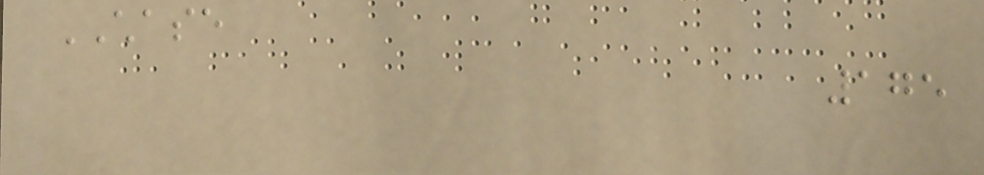CHASE
175
